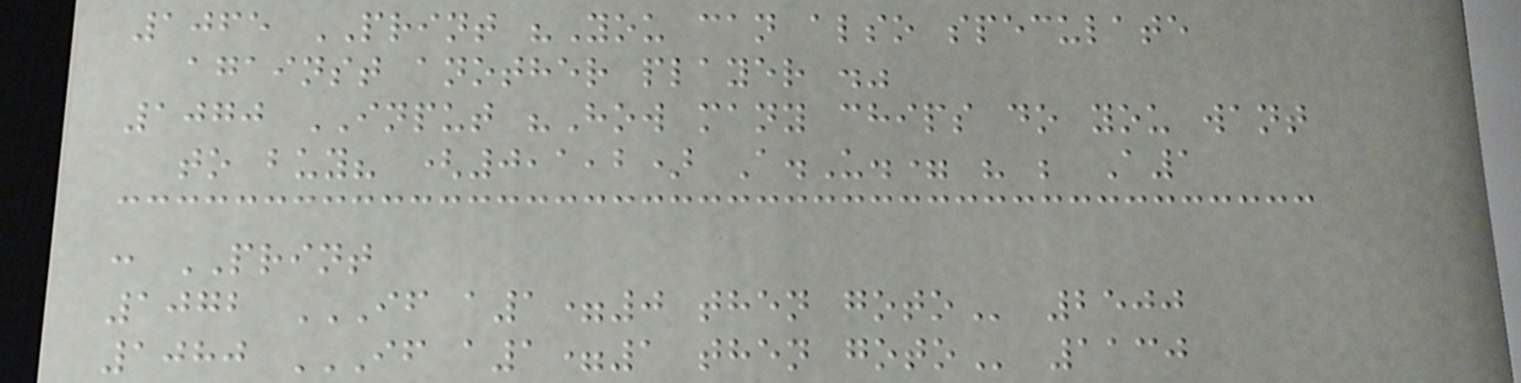1065 PRINT "You can also speculate
against another player ."
1070 INPUT "How many chips do you want
to buy? (0,1,2) A.U.= " ; A1
: PRINT
1072 IF A1=0 THEN GOTO 2500
1080 IF A1=1 THEN GOTO 1130
